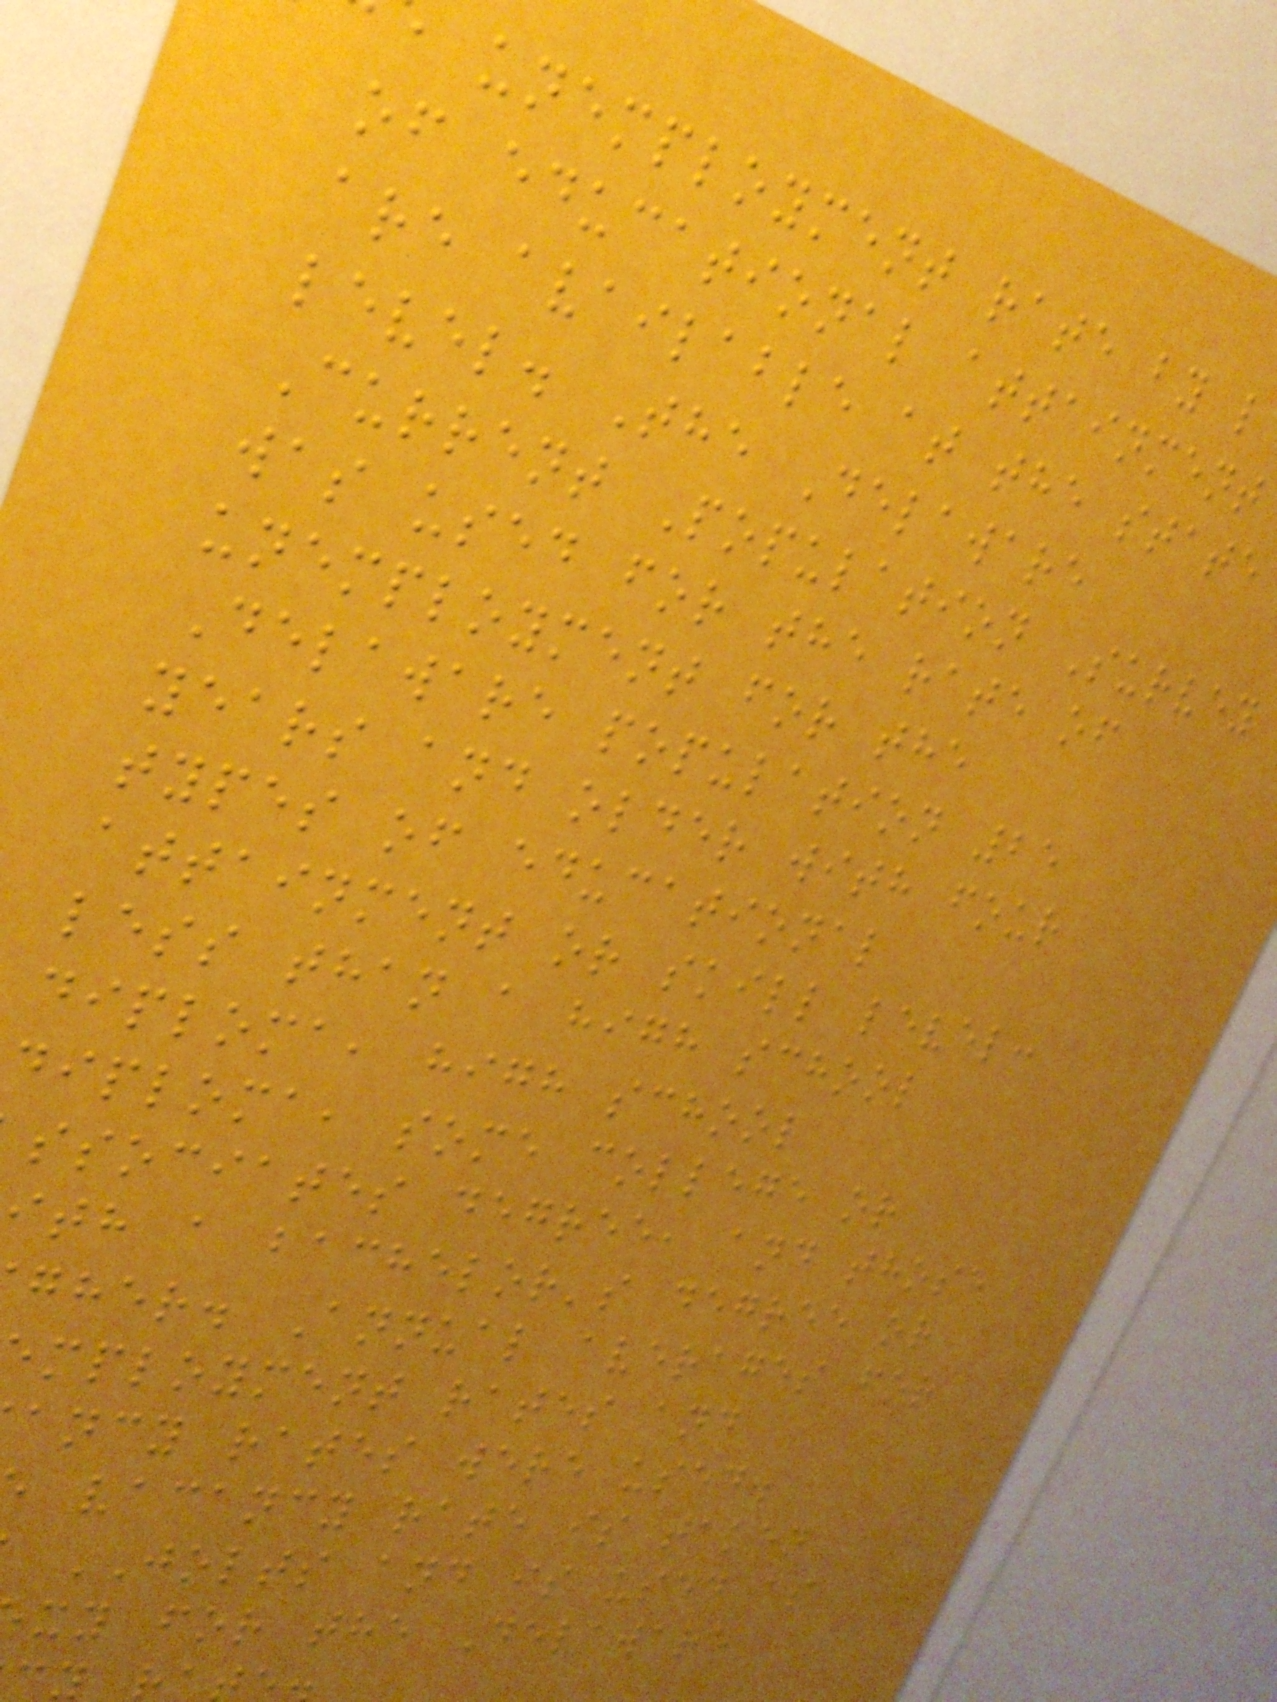unemployment rate by l
of educational attainment
are available at the state
level. The Delaware
Current Population Survey
was used for the rate of
unemployment for the
Delaware population 25
years and older with four
types of educational
attainment or skill level:
less than a high school
diploma, high school
diploma, some college or
ssociates degree, and those
ith a bachelor's degree or
gher. Annual averages for
mployment rates and
ancy rates were used.
vacancy rate is taken
JOLTS and is used as
xy for the Delaware
